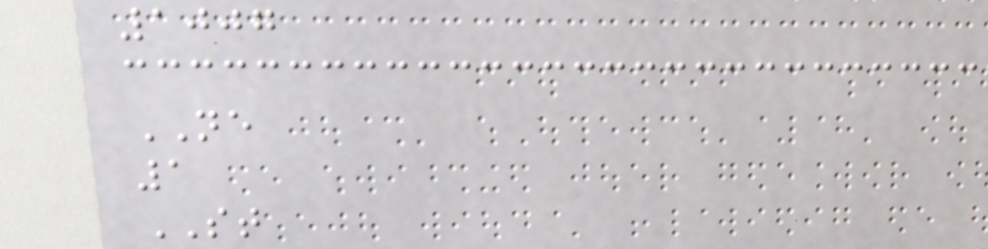1007
NE
1
ST
